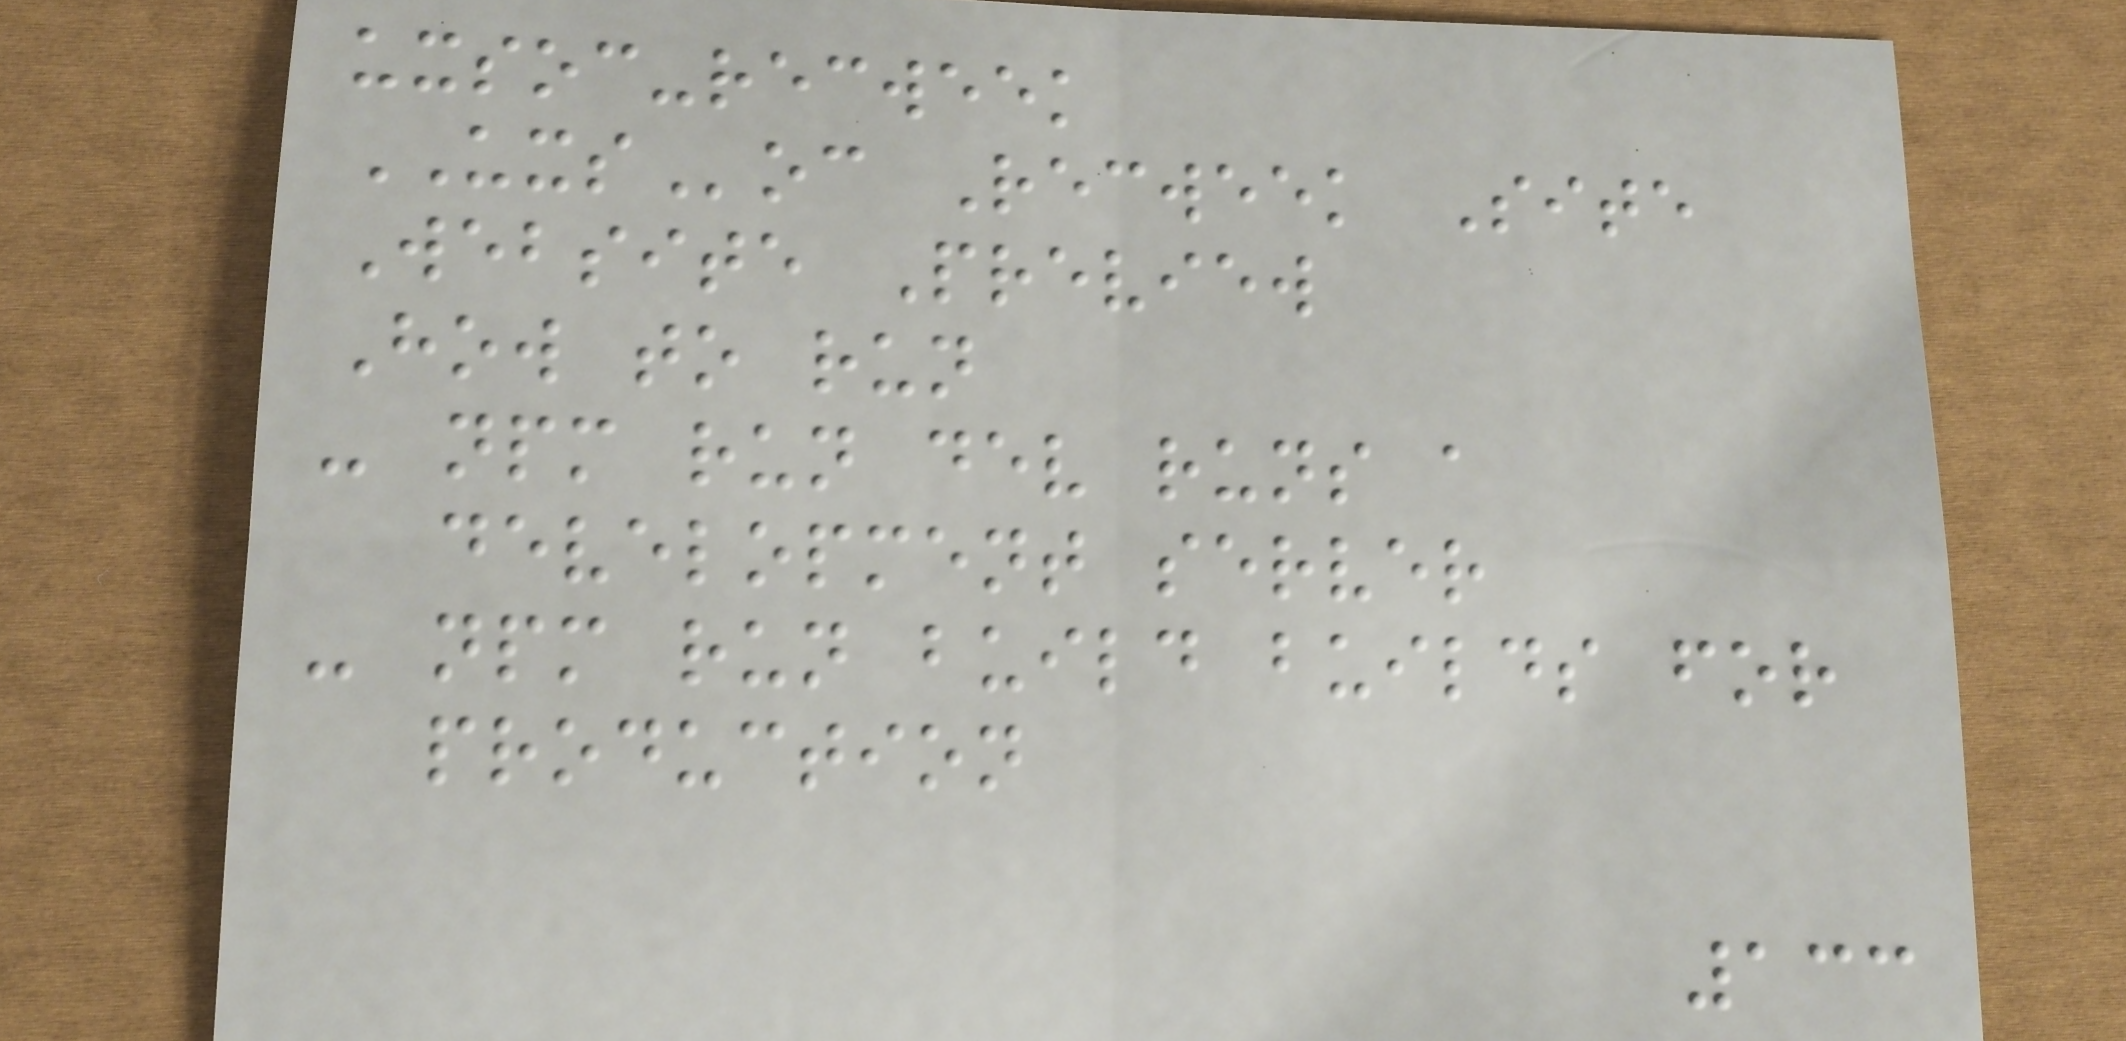uxsoc-recweek
UXSoc Recweek Site
Website Preview
How to run
- npm run dev runs a
development server
- npm run build builds for
production
133
